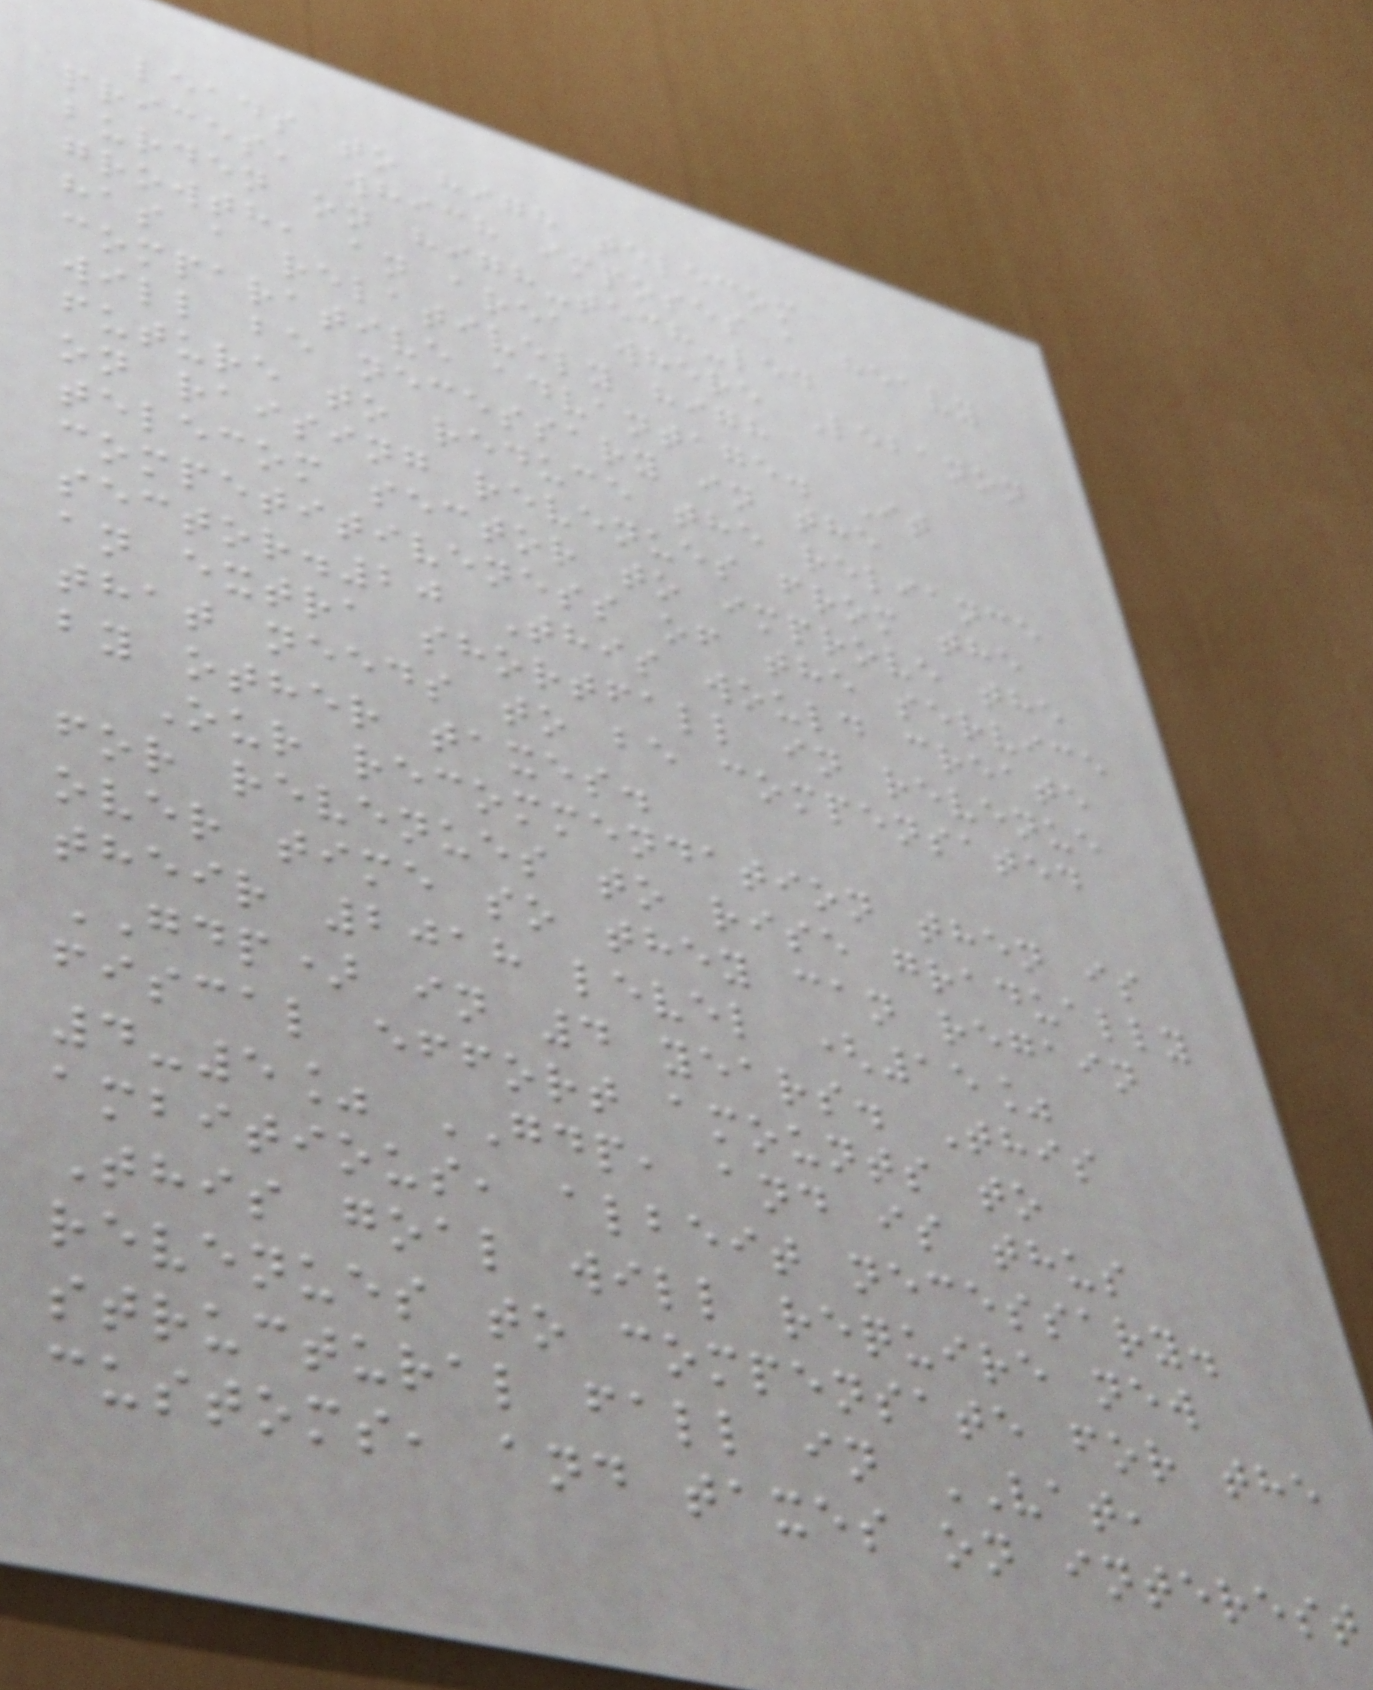leads to high telecom
prices, which imposes a heavy
burden on high-tech-led
growth, an area where Lebanon
has a relatively high
comparative advantage. It
will be necessary in the
future to reduce the reliance
on raising revenues from the
telecom sector to improve the
competitiveness of the service
sector.20 This would create
an extra shortfall in revenue
that needs to be compensated
by other taxes.
Our recommendation then is
for revenues to rise gradually
over time so they can regain
their 2018 level (15%
GDP) in 4 years. This
fiscal effort amounts to
4-5% GDP, and is thus
ambitious, albeit necessary.
This goal will require new
revenues to compensate for the
structural fall in VAT,
customs, and taxes on interest
